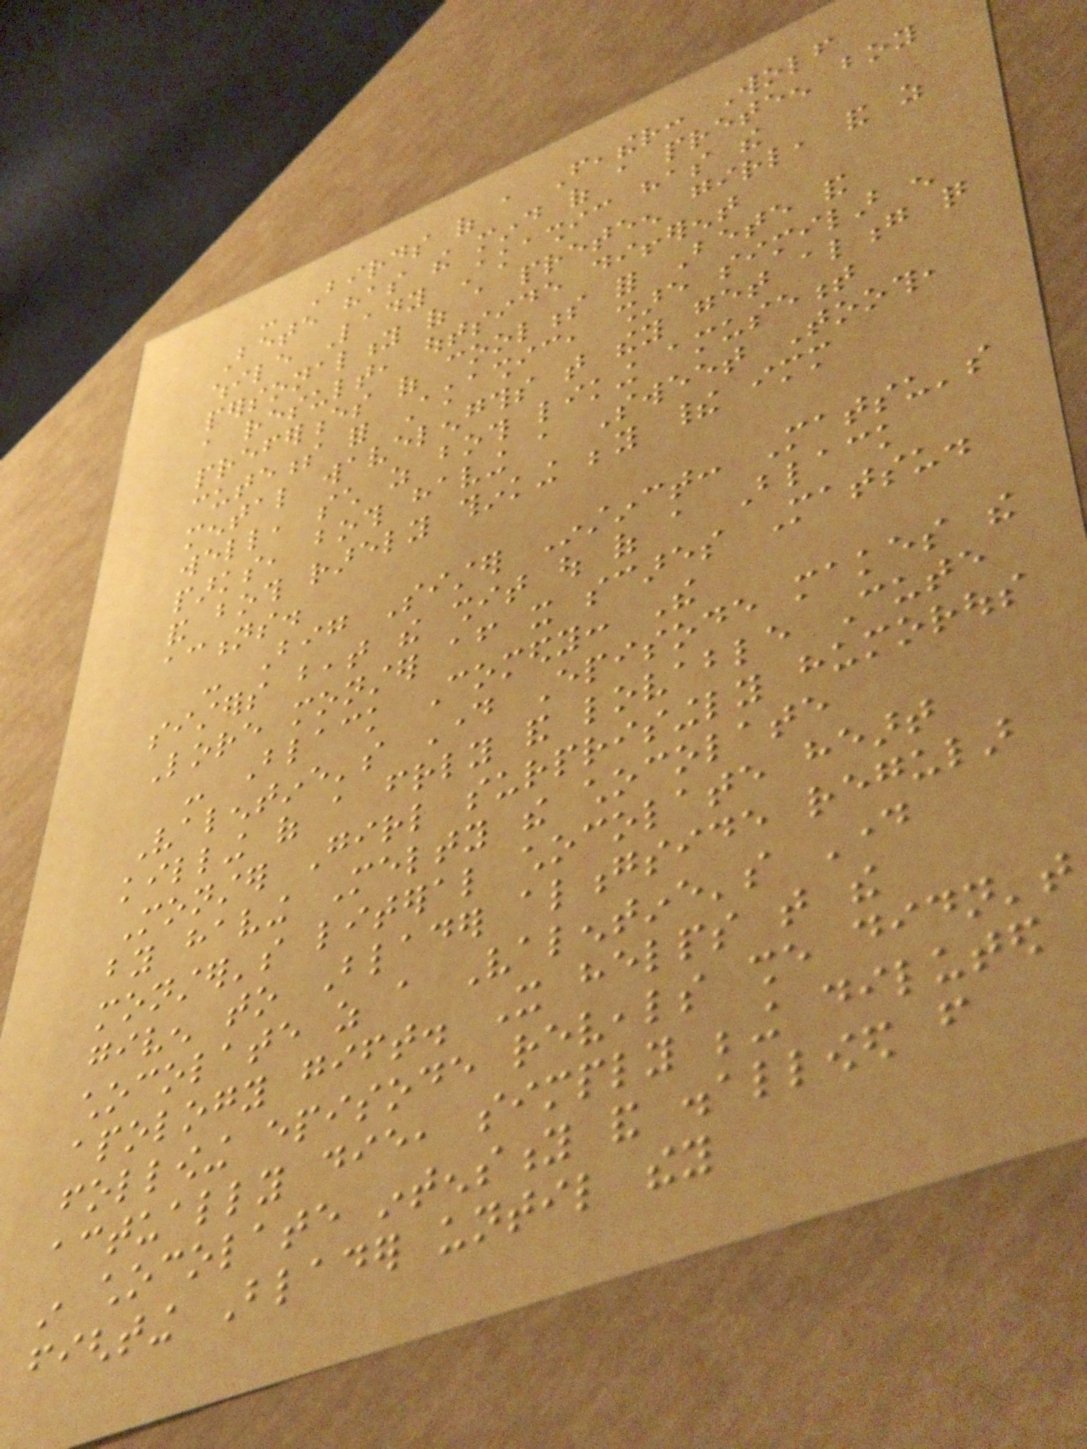- Birds of a Feather: Wolf
Bete has the mind of a preteen boy
while Lady Akashic has the
personality of a preteen girl, and as
a result, outside different
preferences of coolness for Bete and
cuteness for Akashic, share similar enough
mental wavelengths that they get along quite
well, such as both liking amusement
parks, both having a Sweet Tooth,
and both rarely thinking beyond their immediate
actions.
- Big Sister Instinct: Matsu's
sisters beat the shit out of a Black
Lore monster after it scares Matsu.
- Black Comedy: The
Valentine's Day Episode makes the
killing of a friendly and lovable Cute
Monster Girl surprisingly humorous
by having Melty the chocolate
monster's literal chocolate heart
given to Blader alongside regular
chocolate as a Valentine's Day
apology gift. It helps that the
following episode reveals she didn't
actually die, simply being diluted
in chocolate intensity and disallowed from
fighting Blader until they
